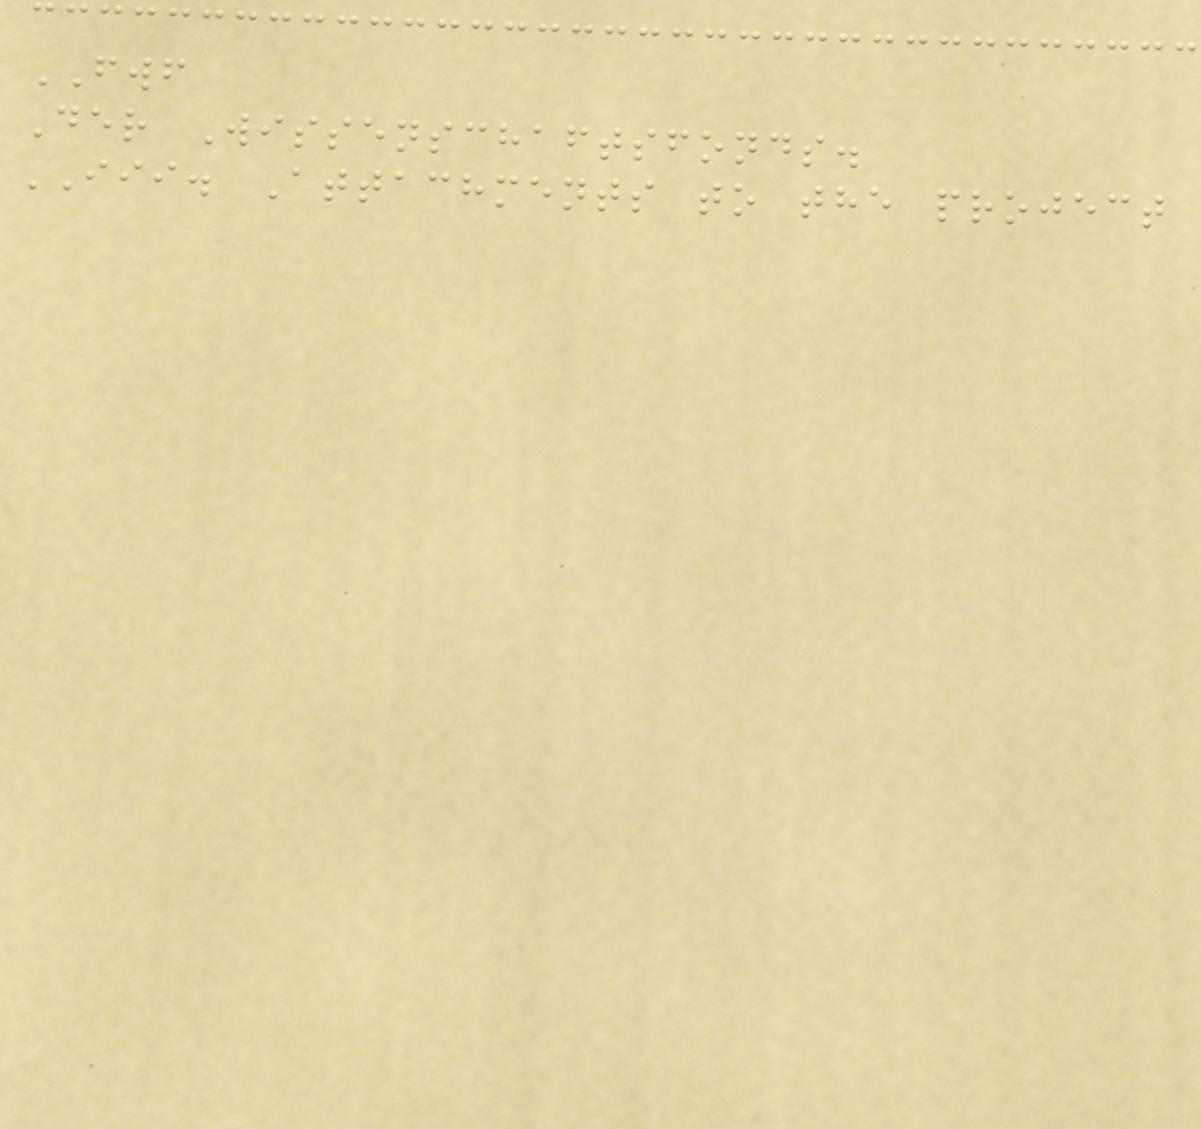FWF
Der Wissenschaftsfonds.
III. Attachments to the project
